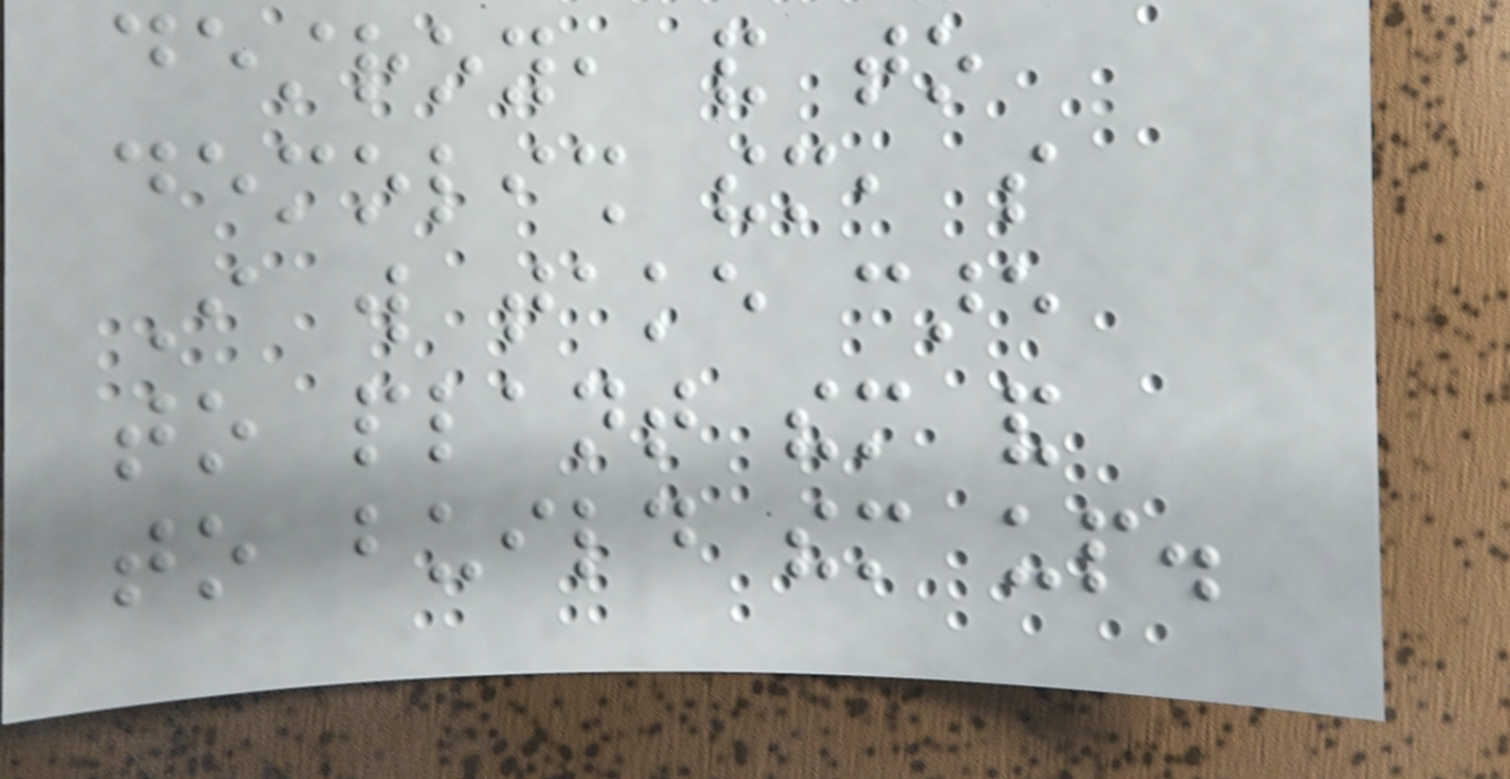destroy, and to
demolish them, so
I will take care
to plant them and
to build them up.
